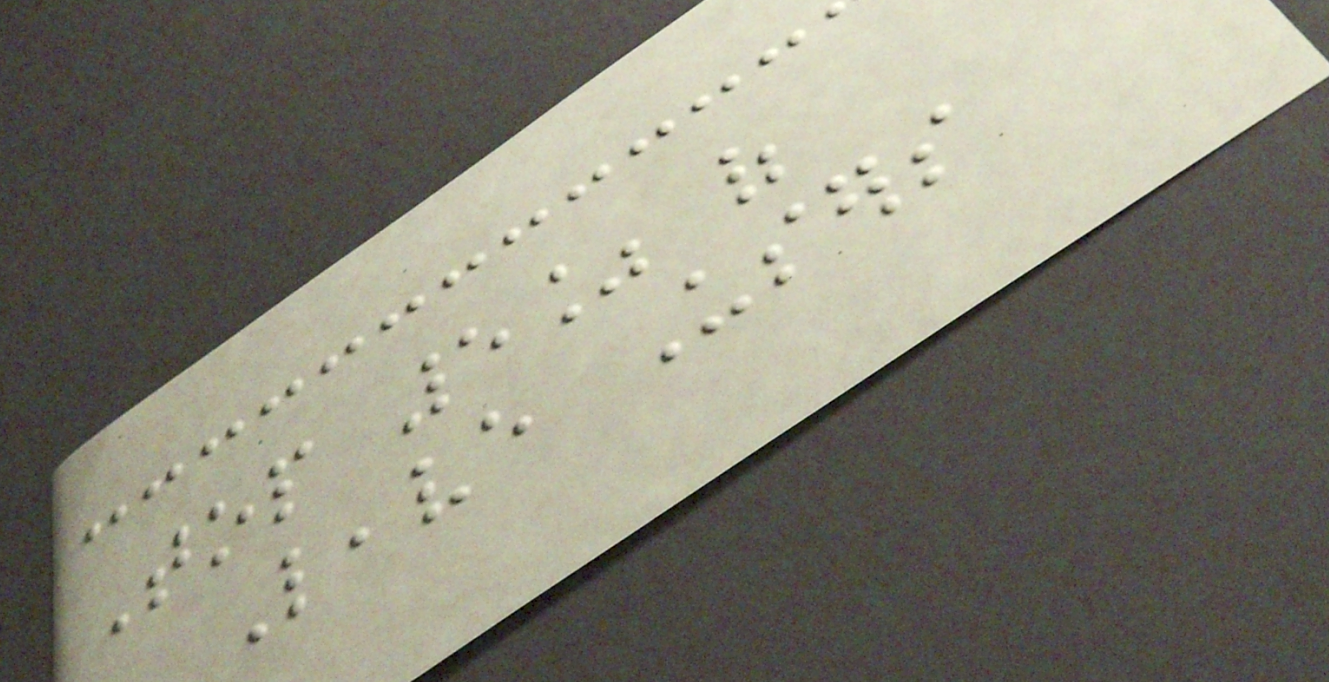Top 5% of
Leave Users
